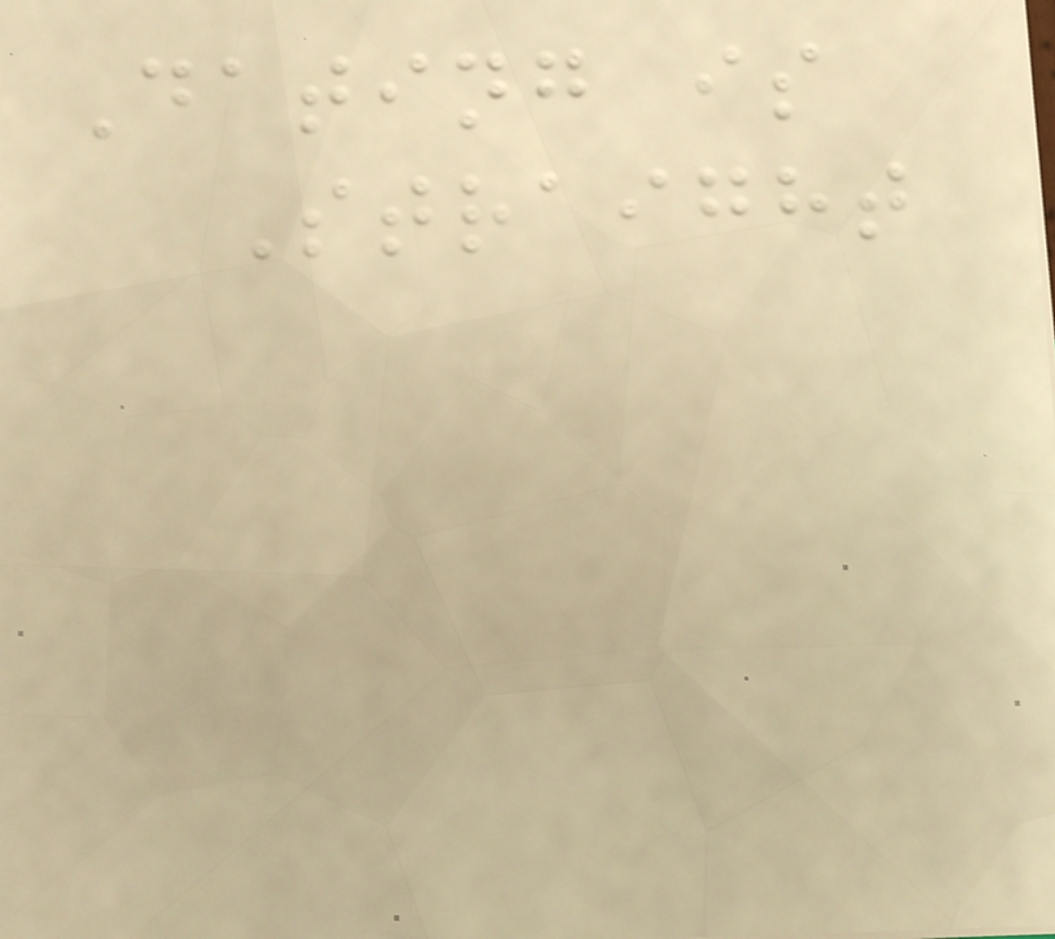Dating is
Straight
